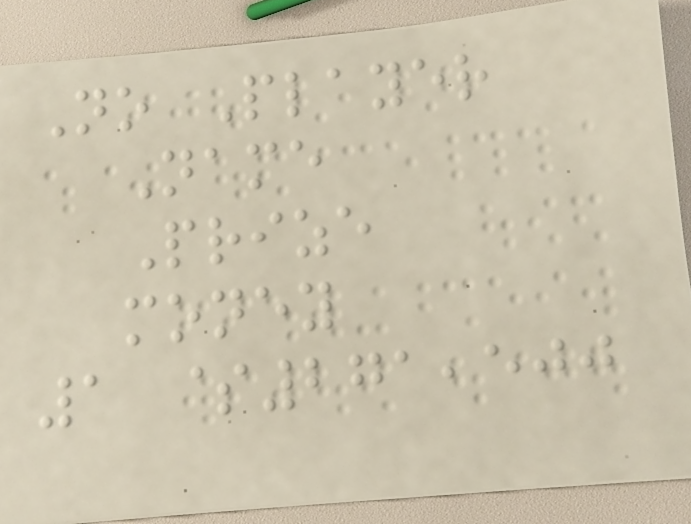No Player
Name
Prize
money
1 $271,500
